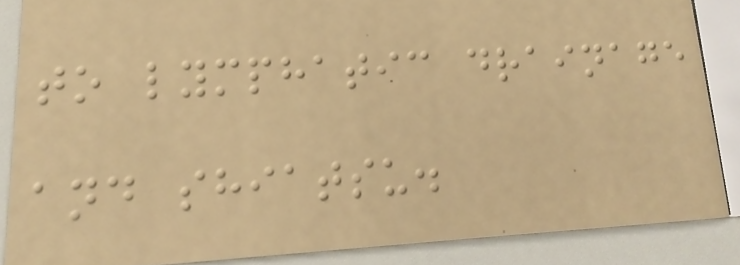to lymphatic drainage
and shiatsu.
